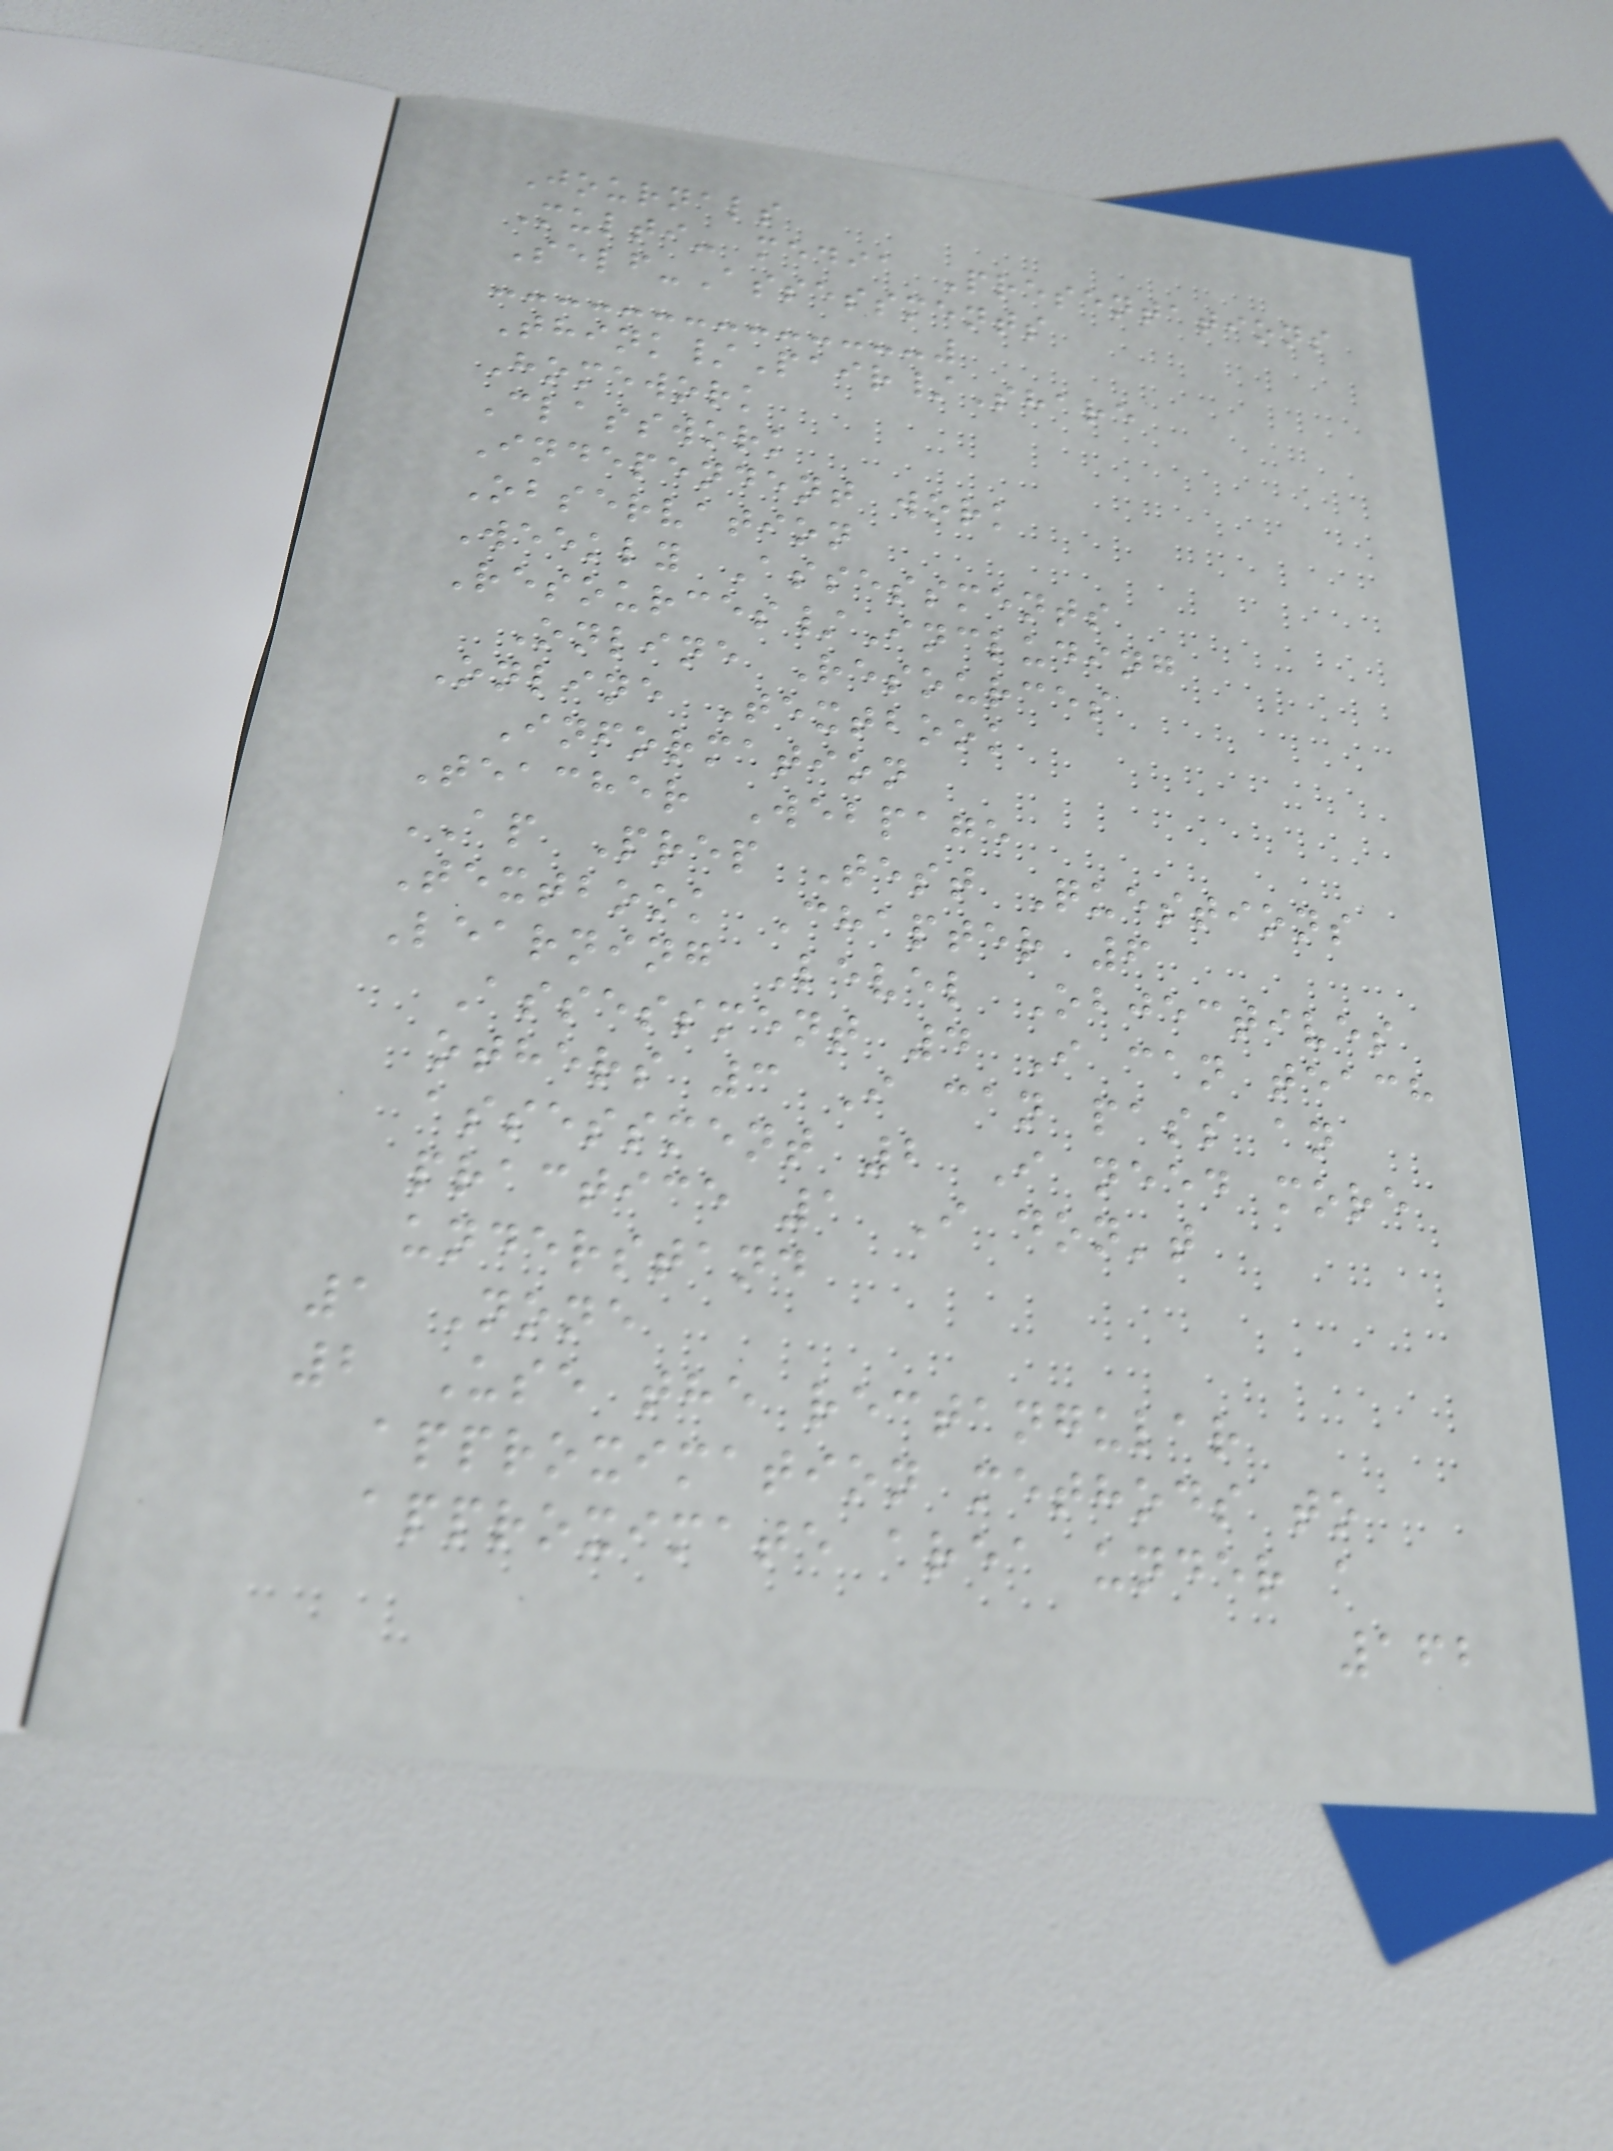Journals
Multi- media Presentations
Self-Assessments
Think/Pair/Share
Homework
Classwork
Independent work
Observation
Weekly Assessments
Resources/Including
Online Resources
Online Textbook
Information
Teacher Webpage
AP Prep Test Questions
Textbook Chapter 6
Learning Level Objectives
Assessment 4 I can teach
others 3 I can pass an
assessment 2 I need more
practice 1 I don't
understand
1 None
2 Use the rectangular
approximation methods to
approximate area under a
162
